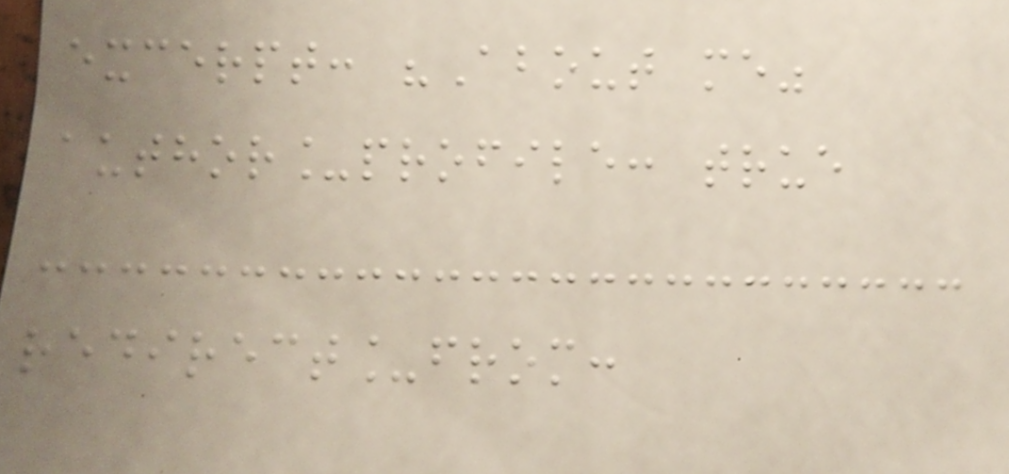excerpt: "About me"
author_profile: true
redirect_from:
